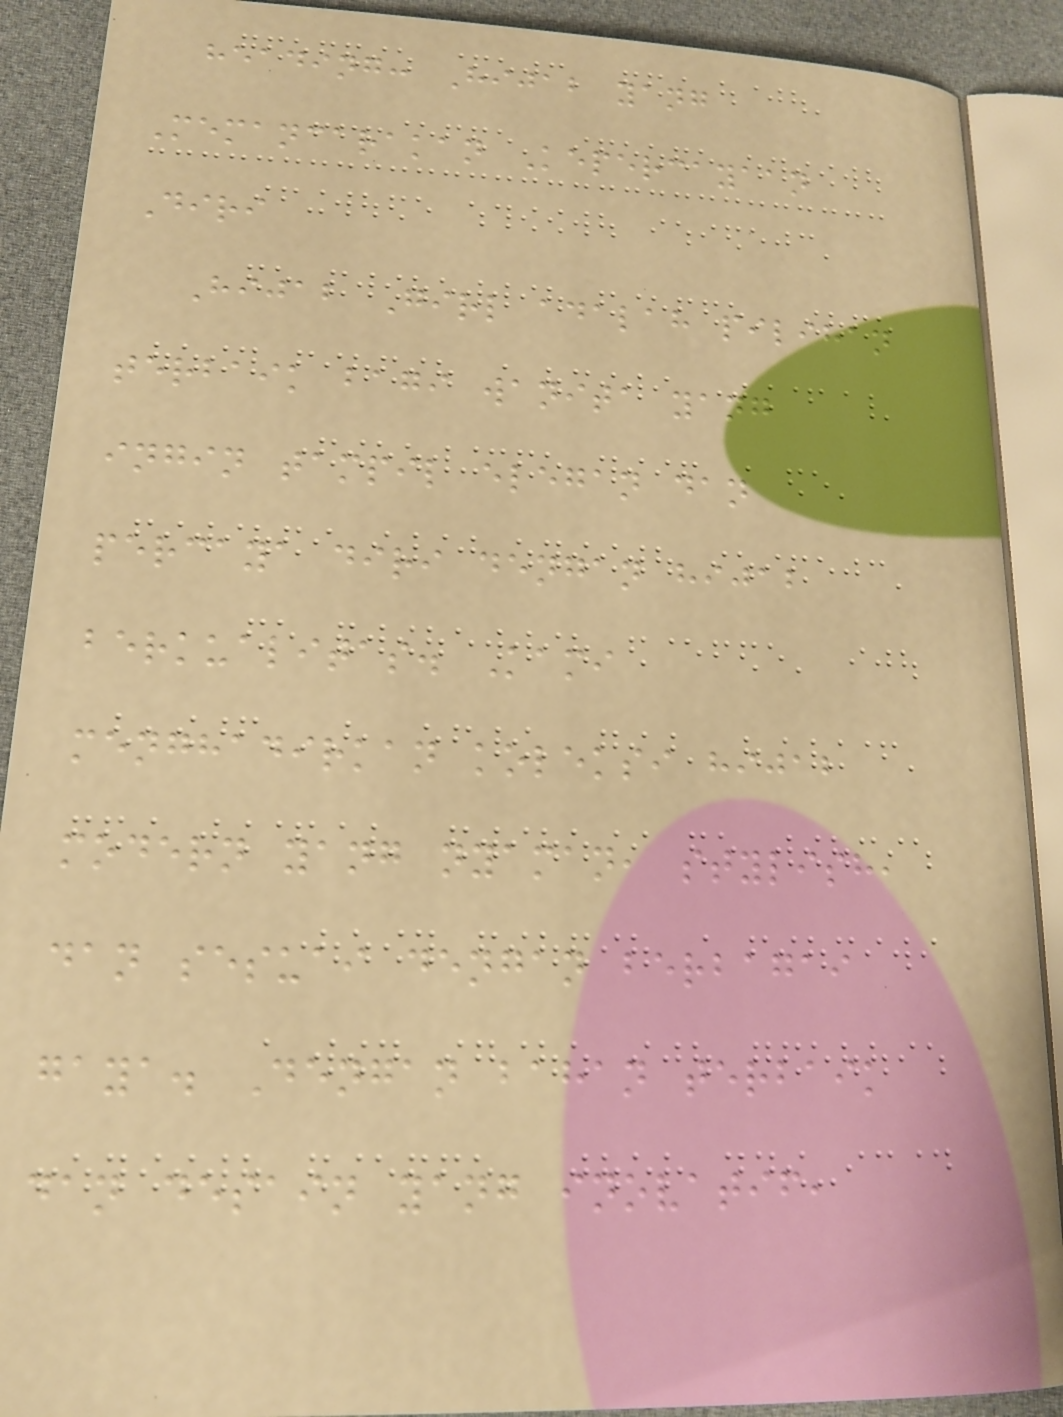heading: Hijab yang
Memancarakan Kepercayaan
Diri
Hijab Girl adalah pilihan
terbaik bagi wanita yang
ingin tampil elegan dan
percaya diri dengan hijab
berkualitas. Kami
menghadirkan koleksi hijab
modern yang nyaman, stylish,
dan sesuai dengan berbagai
gaya. Dengan bahan terbaik
dan desain yang inovatif,
